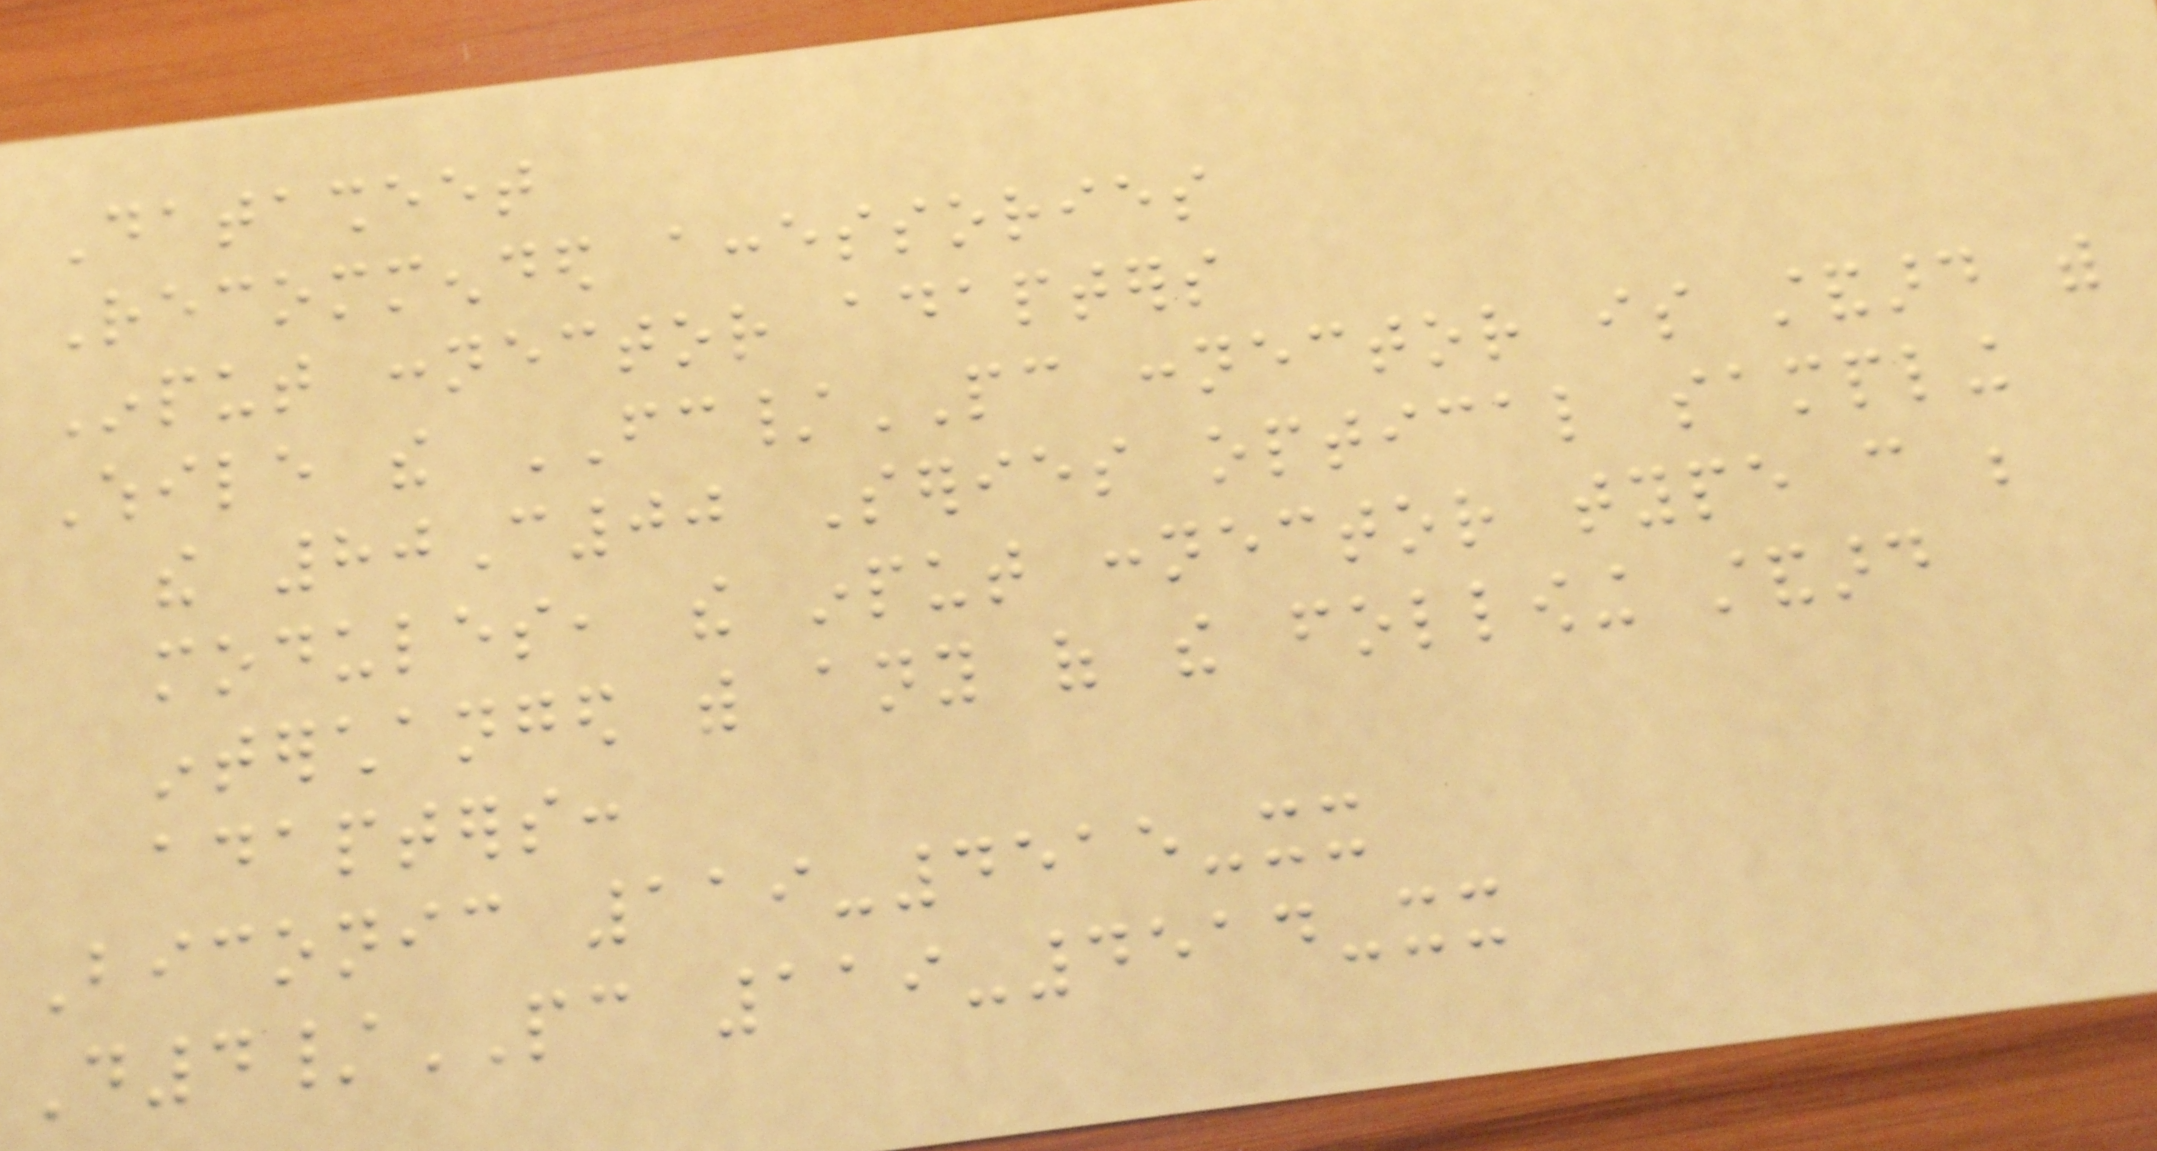Datasheet
Recommended accessories
Input connector adapters
While the FC/PC connector is standard with
the 80C00 Series optical sampling
modules, the input connector type can be
interchanged with any of the following standard
adapters:
Biconic 119-4515-xx
D4/PC 119-4514-xx
